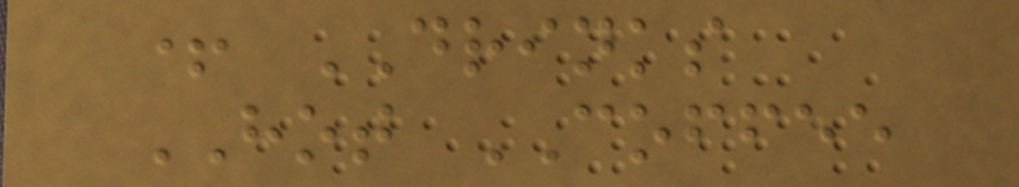+ DRINKS
HOT COFFEE
